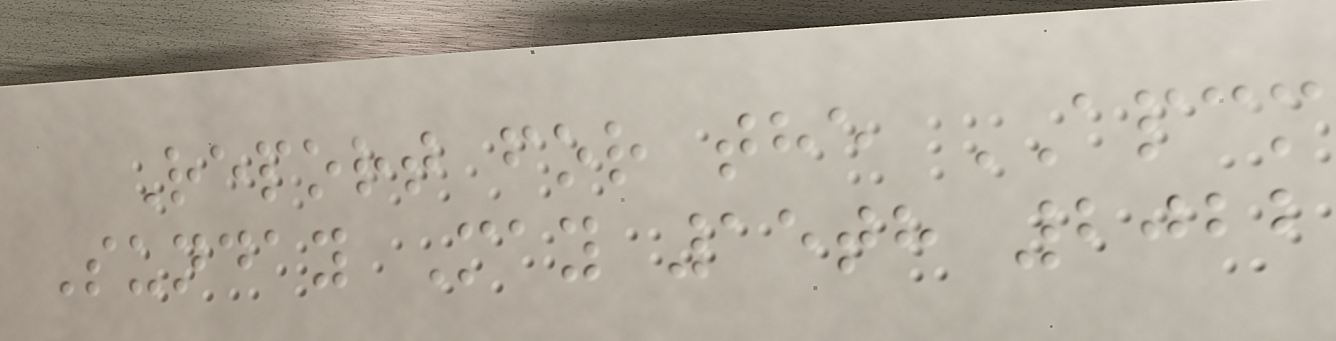Report for the APCM
Sunday May 15th 2022
